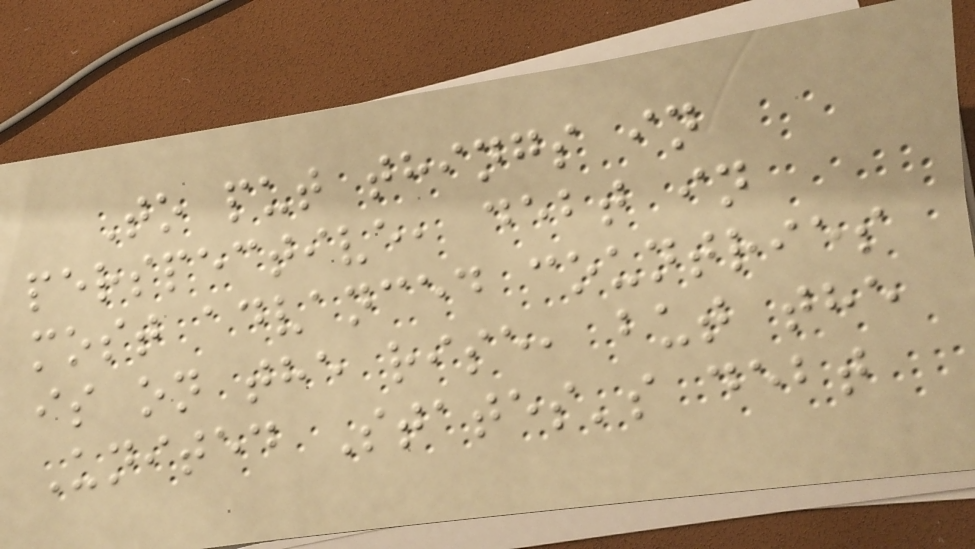To put things in
perspective, debt in
most advanced countries
is on the rise, but the
United States's debt
